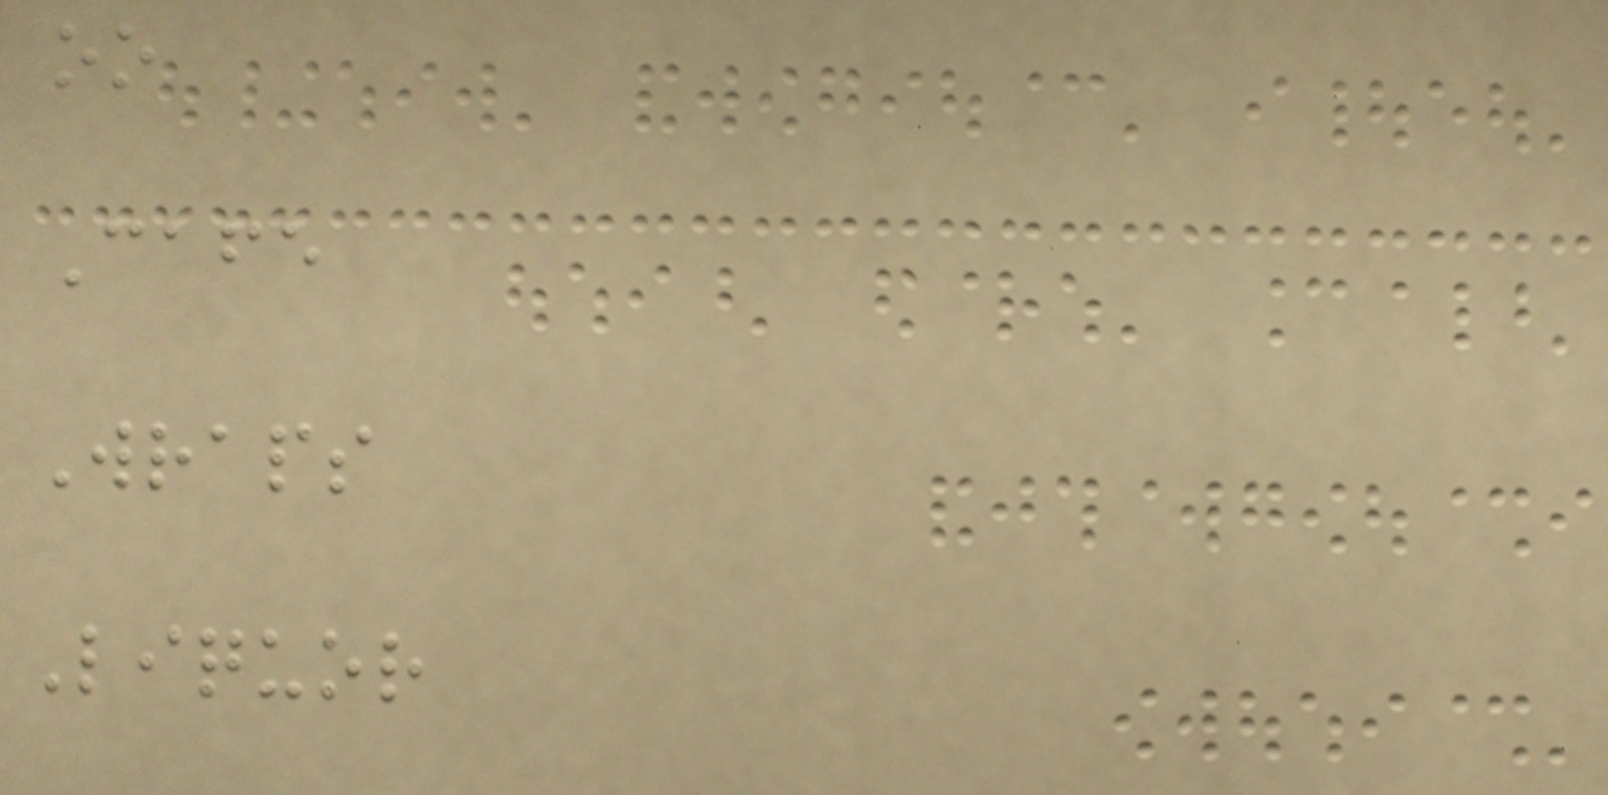oo
Cafe
Wraps
Liquor
